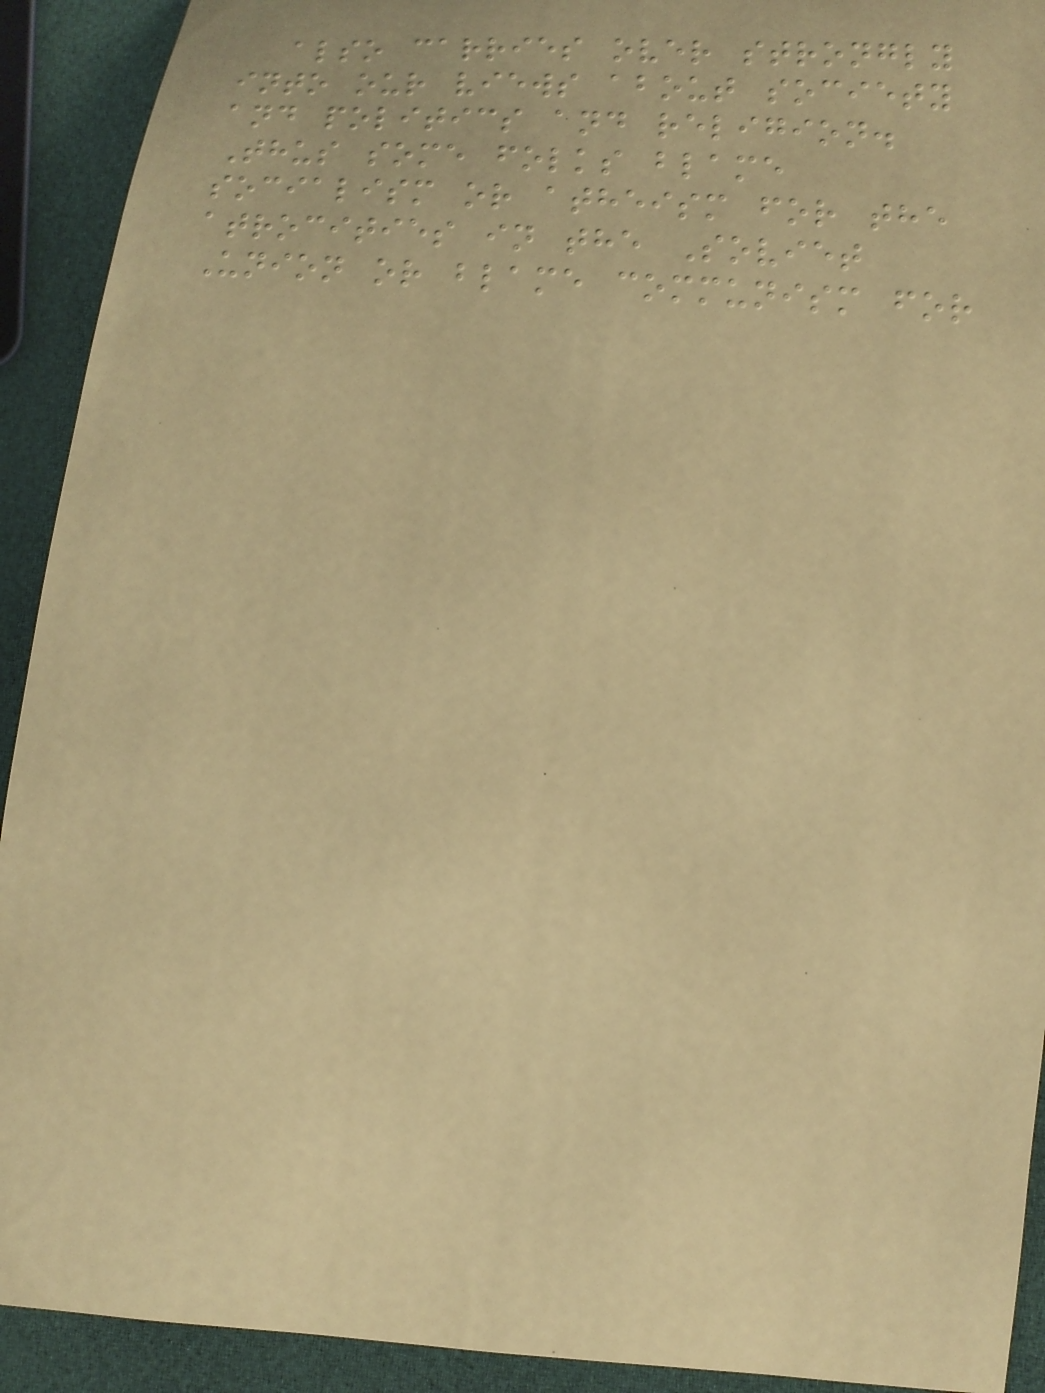also carries over strongly
into our views about society
and politics and religion.
Thus some folks blame
socialism or atheism for the
atrocities in the Soviet
Union or blame communism for
